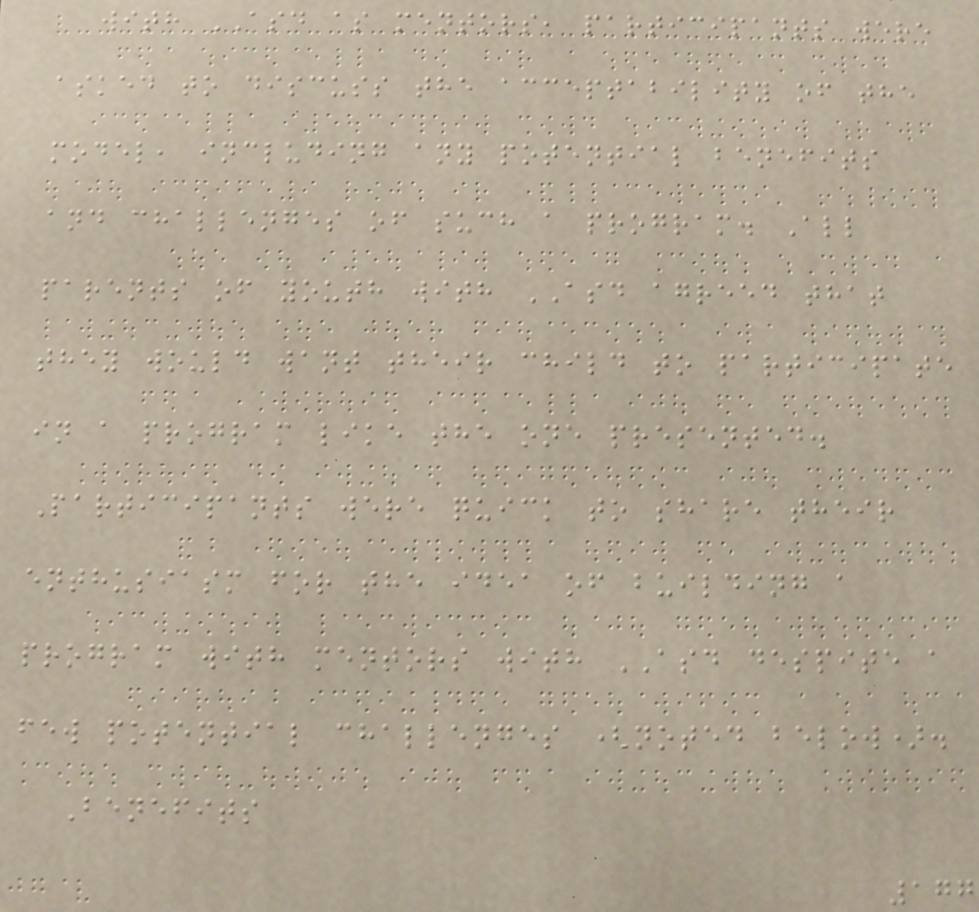with ASD as mentors, participants were
asked to discuss the acceptability of the
model, including any potential benefits
and challenges of such a program. All
parents of youth with ASD agreed that
they would want their child to participate
in a program like the one presented.
Participants were quick to share their
enthusiasm for the idea of building a
program with mentors with ASD despite a
few potential challenges (noted below).
Benefits
177
